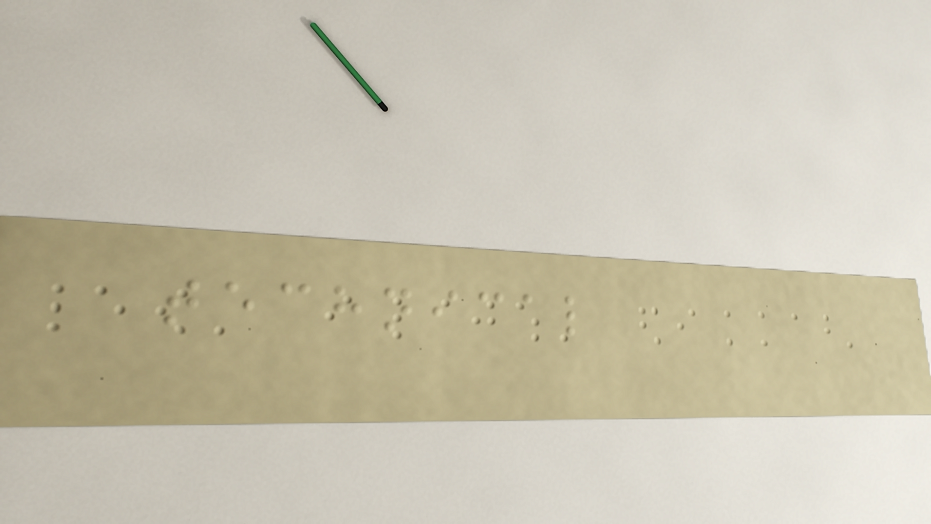technical
